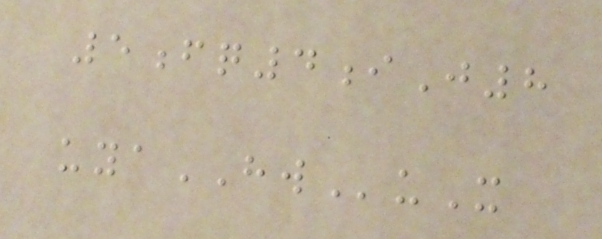5fq4iJ8
uyaHWuX
